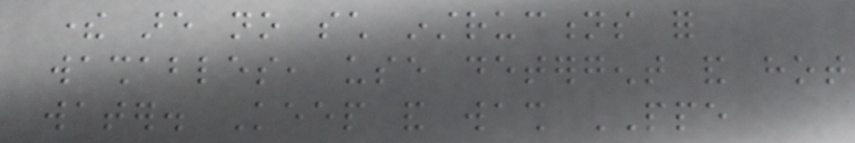there are no such instructions for
washables, use detergent and hot
water. Keep and wash PPE
